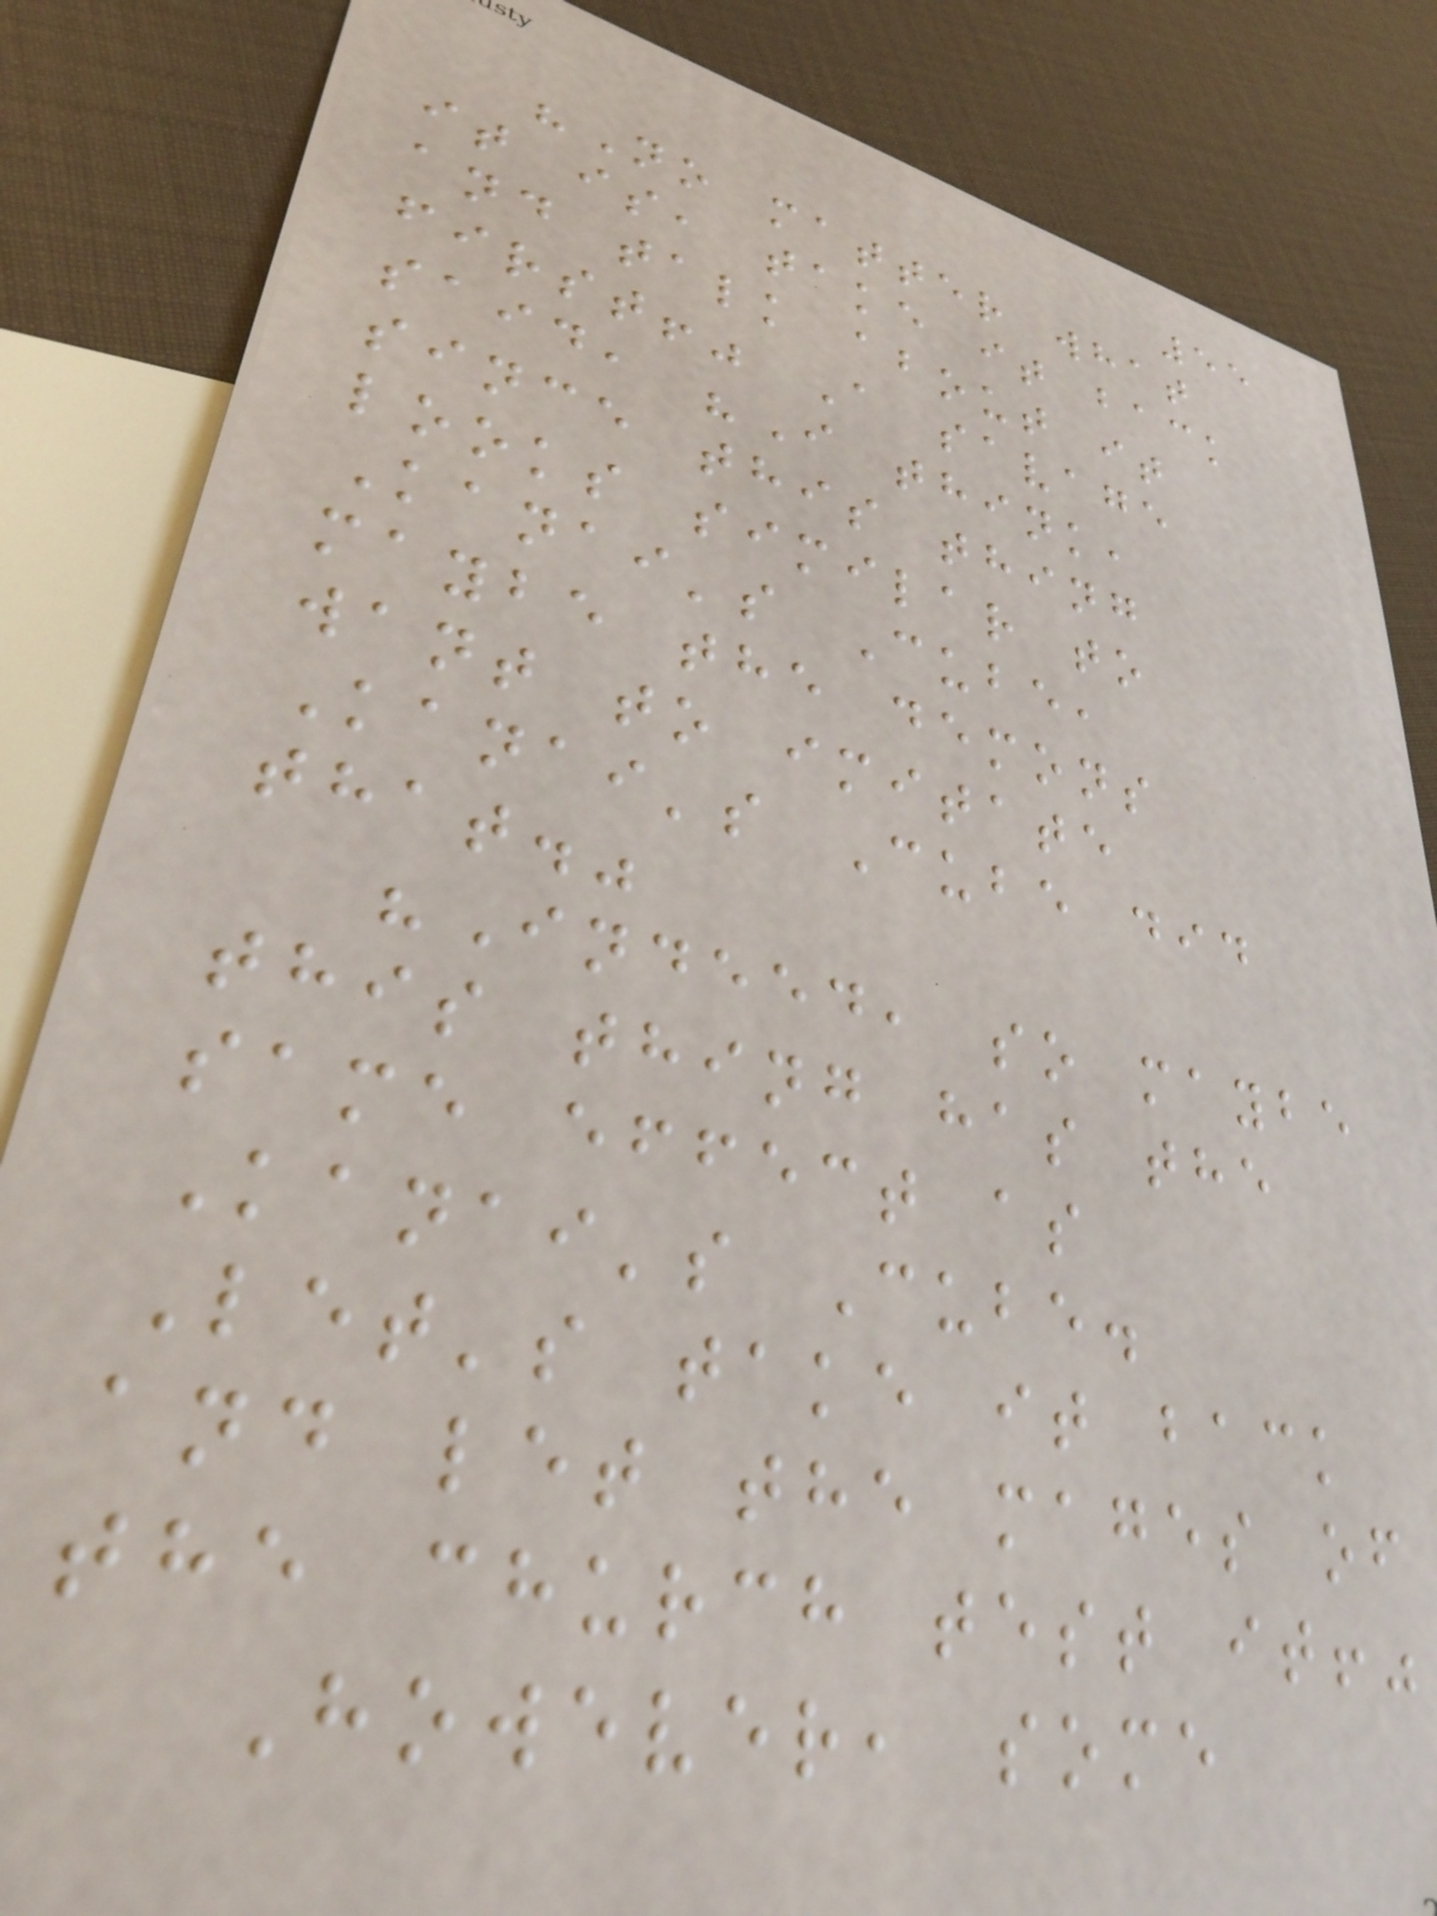55
"No matter what
it is, take it back
and talk about it
first!" A savage
said, "I think,
since this thing
looks similar to
Kanai's Cube,
maybe the demons
want to imitate
Kanai's Cube did
that."
"Indeed, so maybe
this thing has the
same effect as
Kanai's Cube.
Let's take it back
and let the mages of
the church test it!"
However, some
